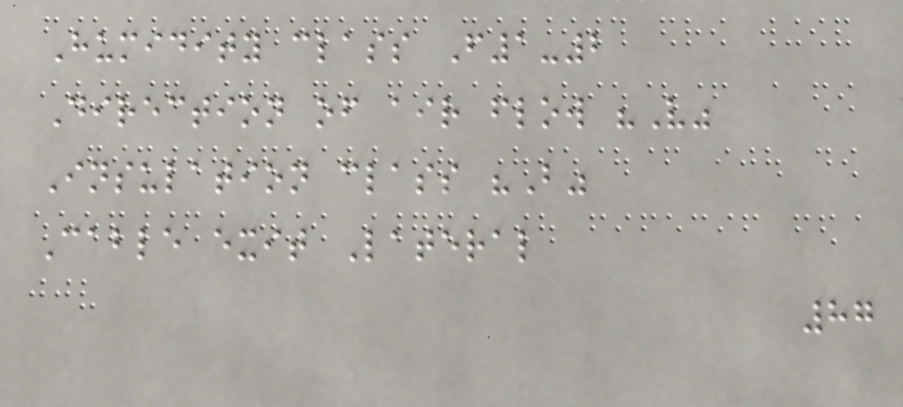Humidity class F1-2
Direction of air flow "V"
Insulation class "B"
Cable exit Lateral
87
